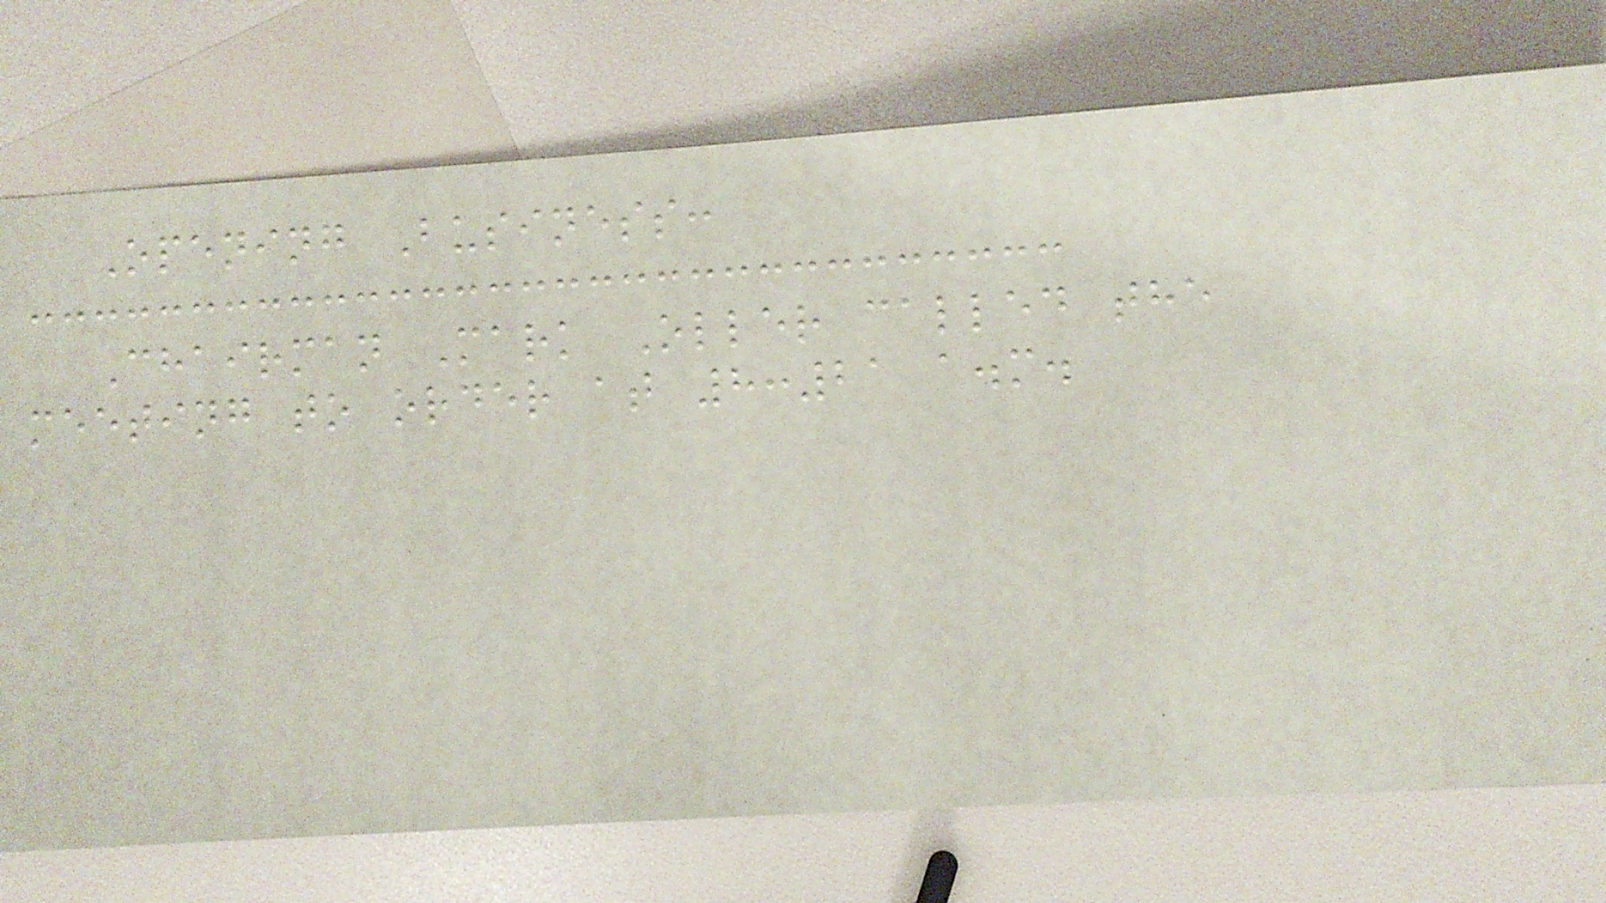Opening Business:
Chairman Mark Oller called the
meeting to order at 8:21 a.m.
